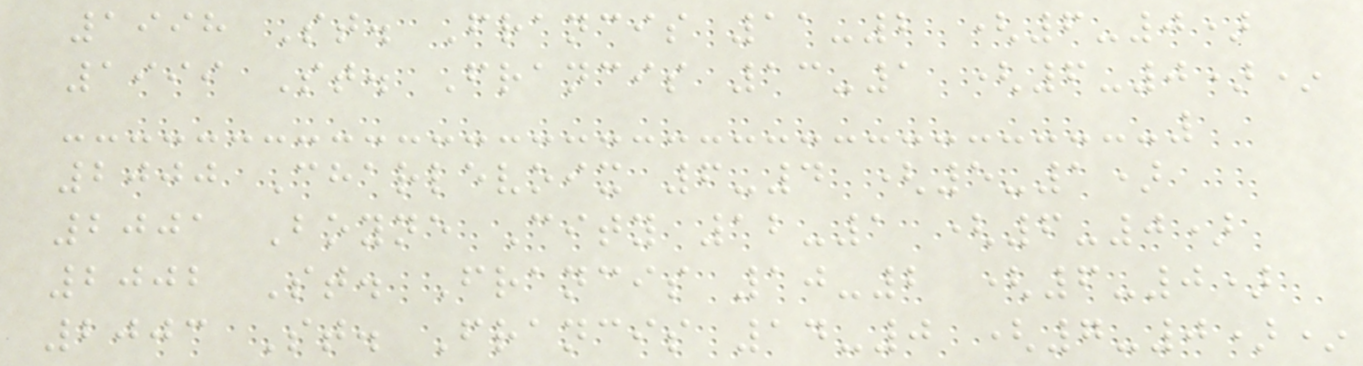1998 St. Francis 11-2 (6-0)
1999 St. Francis 13-1 (6-0)*
2000 Charlevoix 6-4 (5-1)
2001 Boyne City 12-1 (6-0)
2002 St. Francis 10-2 (6-0)
2003 St. Francis 14-0 (7-0)*
